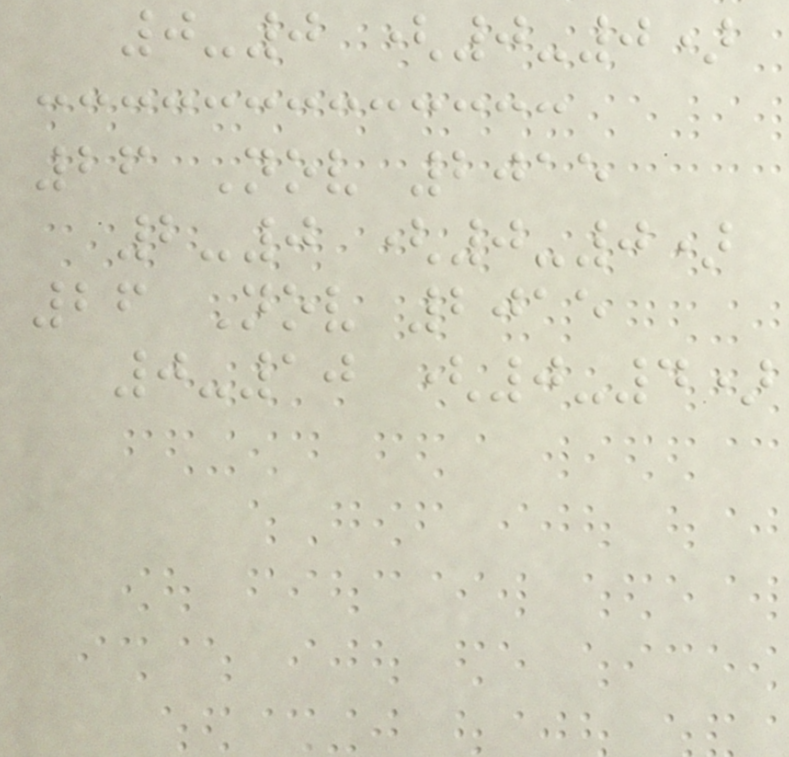0-0 (0-0)
26 Nov 2015
2-0 (0-0)
26 Nov 2015
0-10 (0-4)
